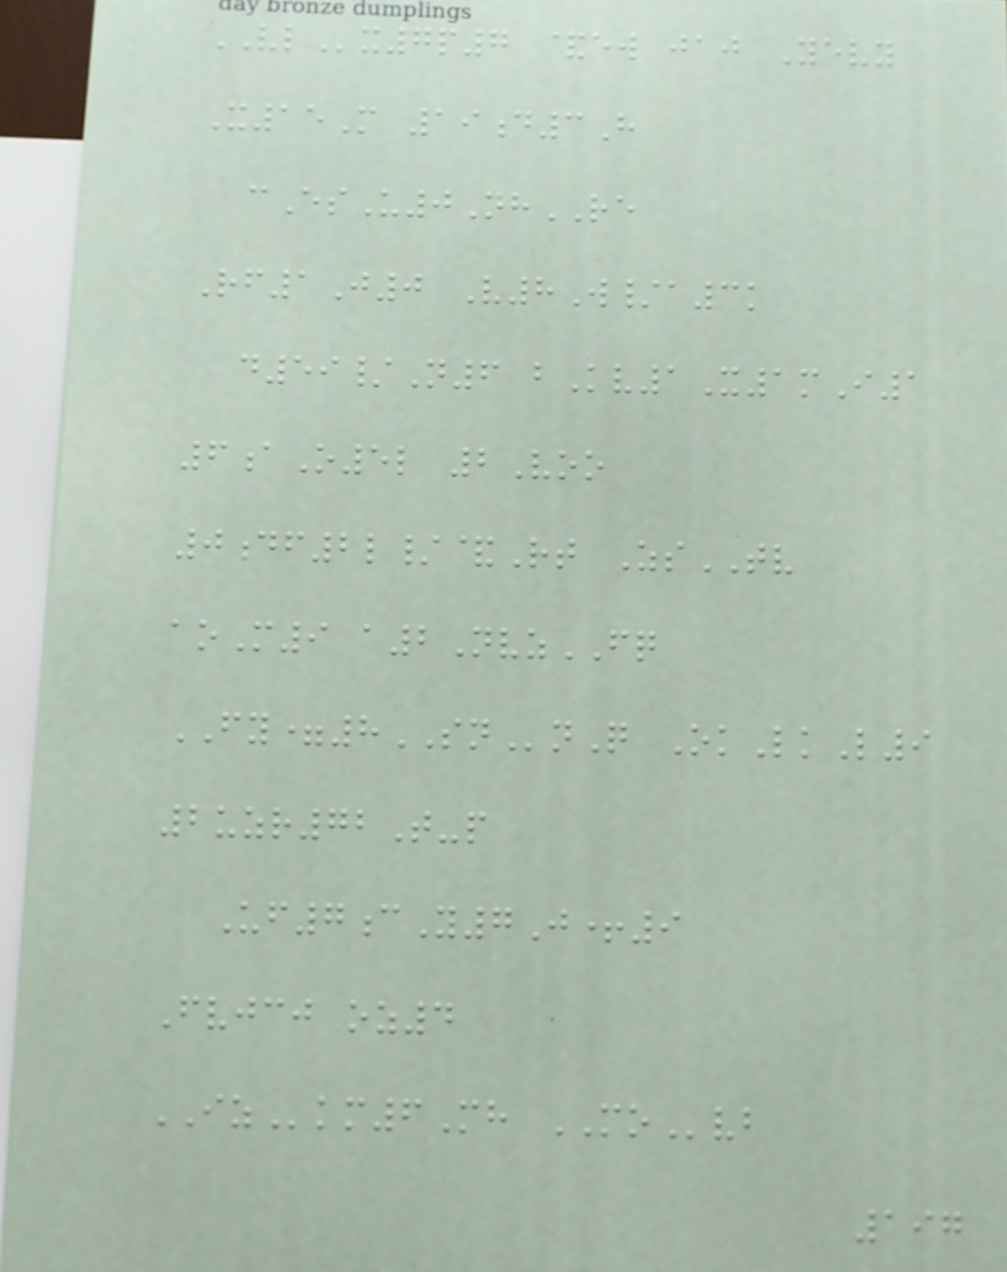VLx7p7 &ew jaj Yevy
X15M 19d3H
cEsU0NhRE
Rf1J0 V8W/a3k
d59/N6 bKv1X1mI1
6aO5l 2Voo
0df2l/&Rt ZsTV
aoM9 a2NvzFQ
FY=8SNnQ OkLkL9
2uzr72T-p
Uf7cY7J+9
Fvjcj oz4
IZkm6Mh MOvb
197
